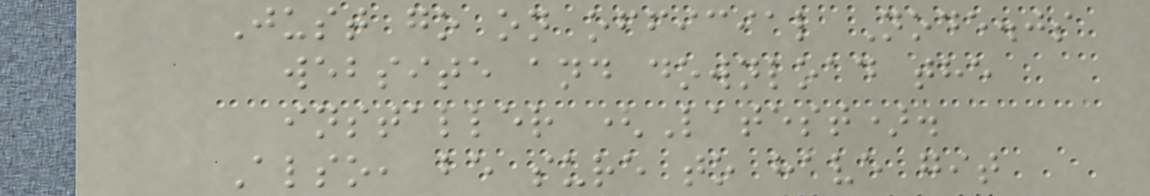Just go on official Node.js
website and download the
installer (Latest).
Also, be sure to have git
